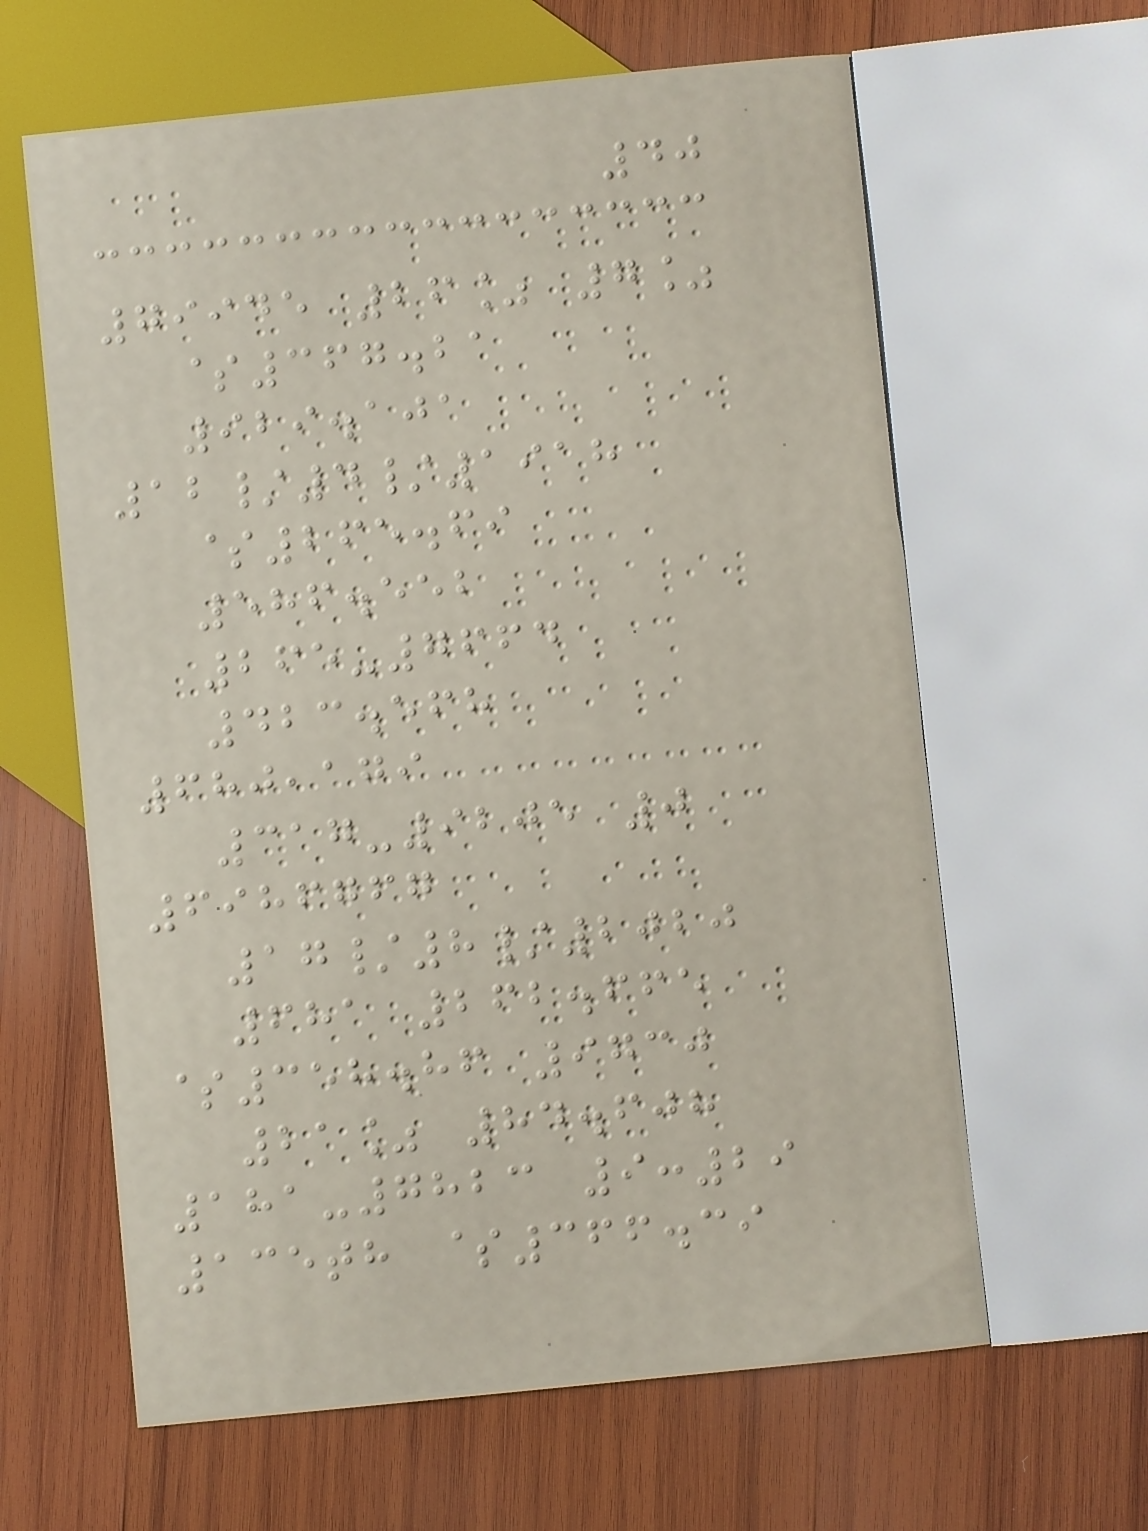40
79945 26% 7%
$367.21
929.101
12/4/1918
$265.69
586.552
265-7664
423.568
680,179
317-9205 0
6986767
17/8/2020
681 262.665
$358.86 9730
21% 84.608
181-7823 9:29
135th $366.39
